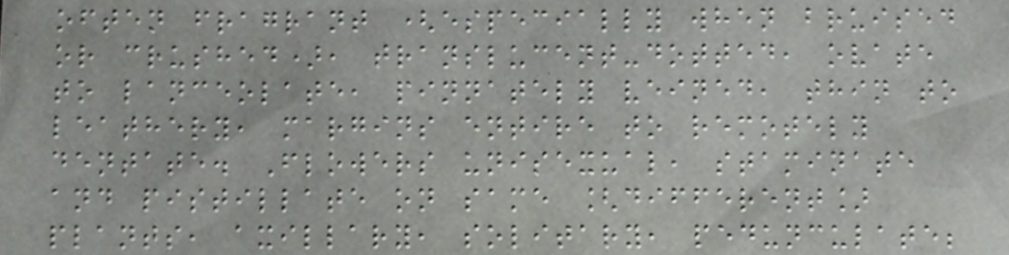often fragrant (especially when bruised
or crushed), translucent-dotted, ovate
to lanceolate, pinnately veined, thin to
leathery, margins entire to remotely
dentate. Flowers unisexual, staminate
and pistillate on same [different]
plants, axillary, solitary, pedunculate;
